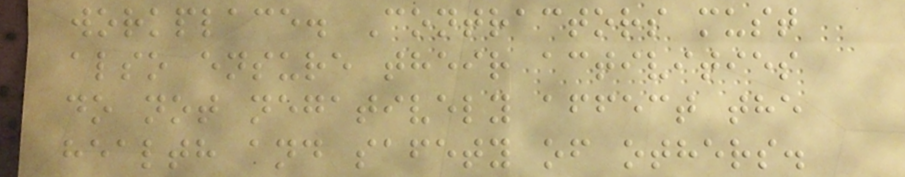workplace. Contractors must
also ensure their activities
do not negatively affect the
health and safety of others.
